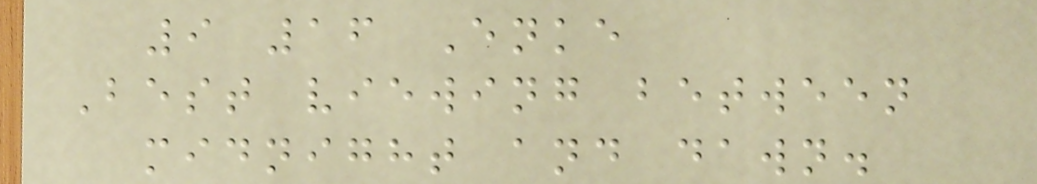9 16 Enke
Best viewing between
midnight and dawn.
